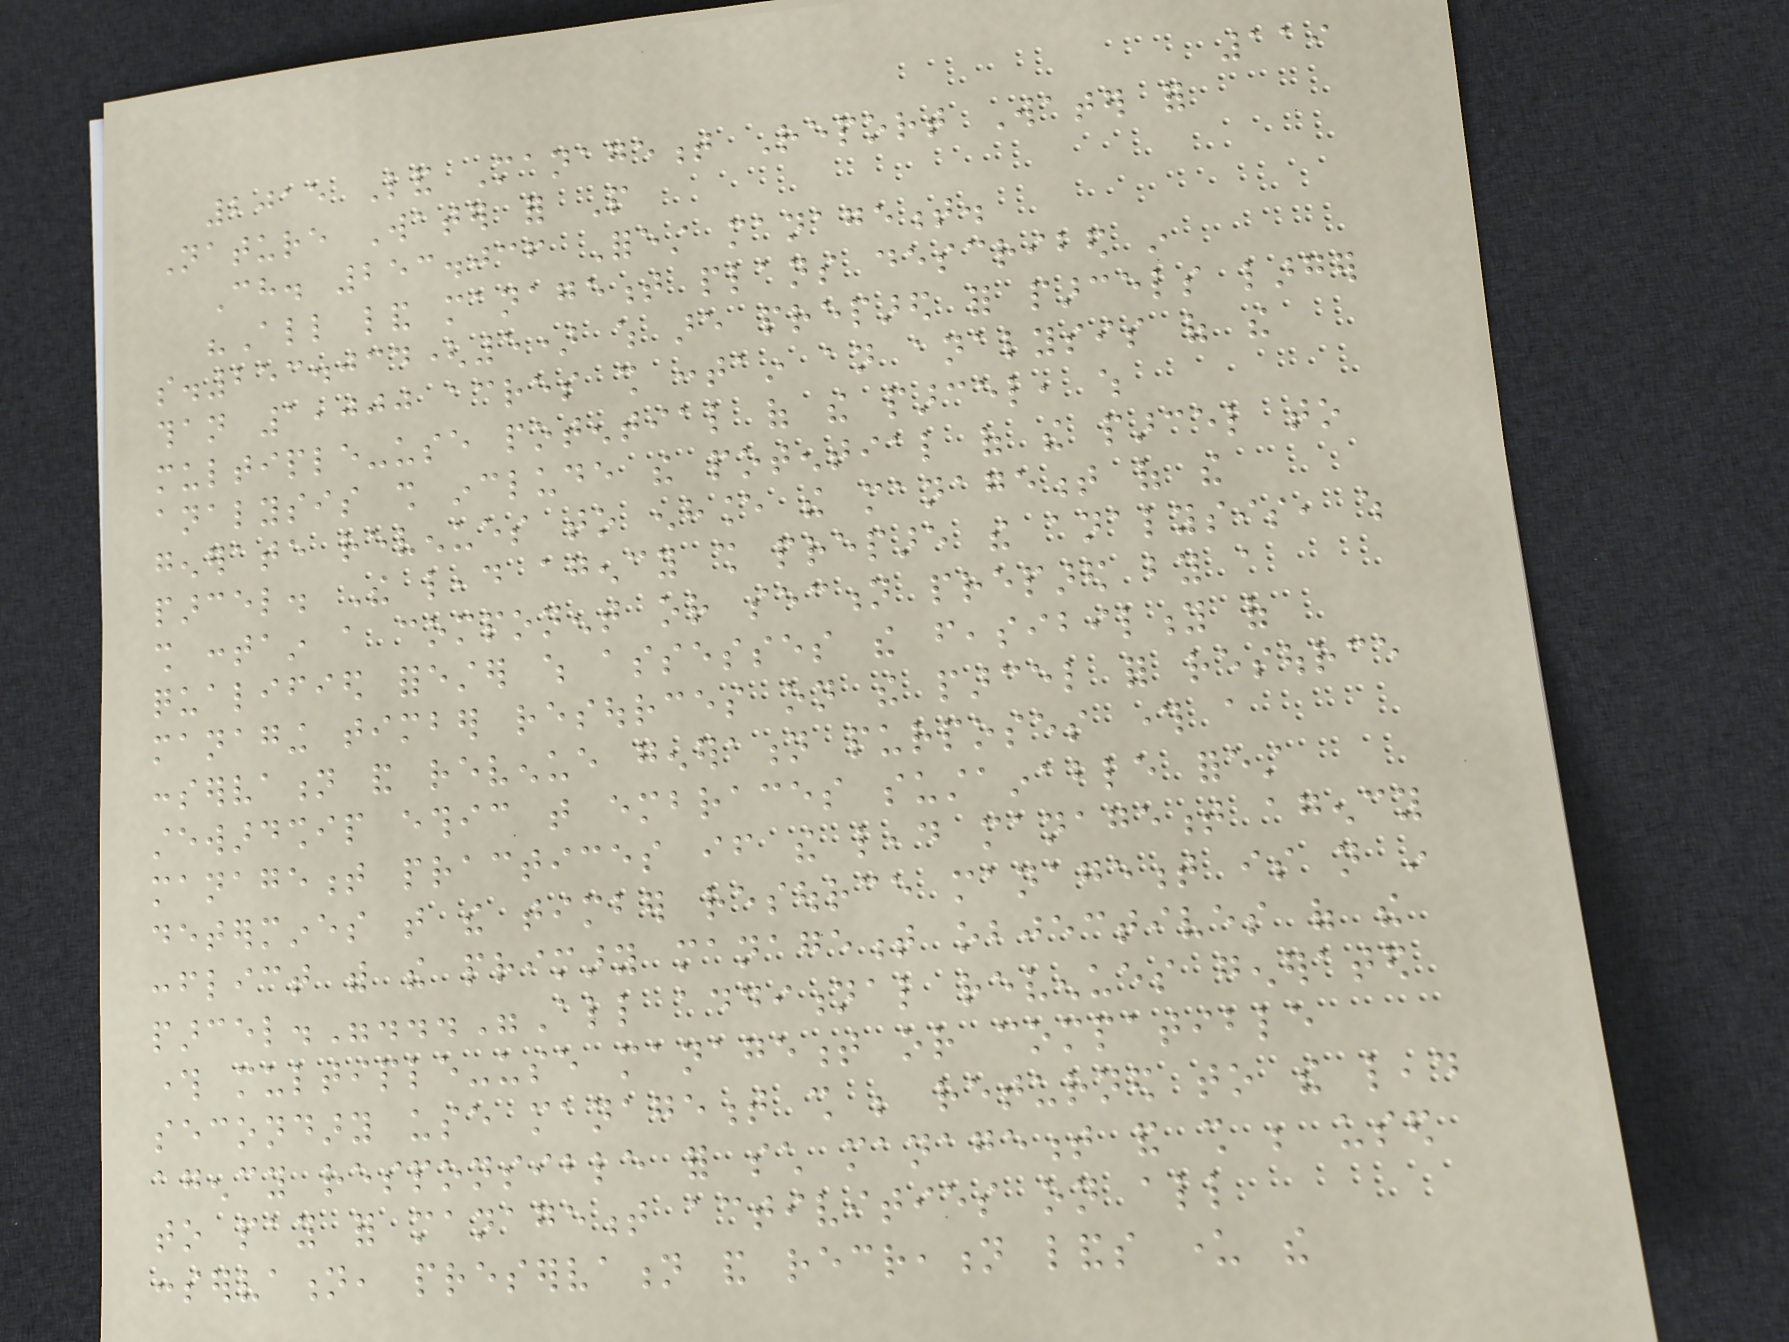119
2015 Land Management Report Water for
Nature Water for People
Ch. 253.036 Forest management.
"All land management plans described in
s.253.034(5) which are prepared for parcels larger
than 1,000 acres shall contain an analysis of the
multiple-use potential of the parcel, which
analysis shall include the potential of the parcel to
generate revenues to enhance the management of the
parcel. The lead agency shall prepare the analysis, which
shall contain a component or section prepared by a
qualified forester which assesses the feasibility of
managing timber resources on the parcel for resource
conservation and revenue generation purposes through a
stewardship ethic that embraces sustainable forest
management practices if the lead management agency
determines that the timber resource management is not in
conflict with the primary management objectives of the
parcel."..."All additional revenues generated
through multiple-use management or compatible
secondary use management shall be returned to the lead
agency responsible for such management and shall be used
to pay for management activities on all
conservation, preservation and recreation lands under the
